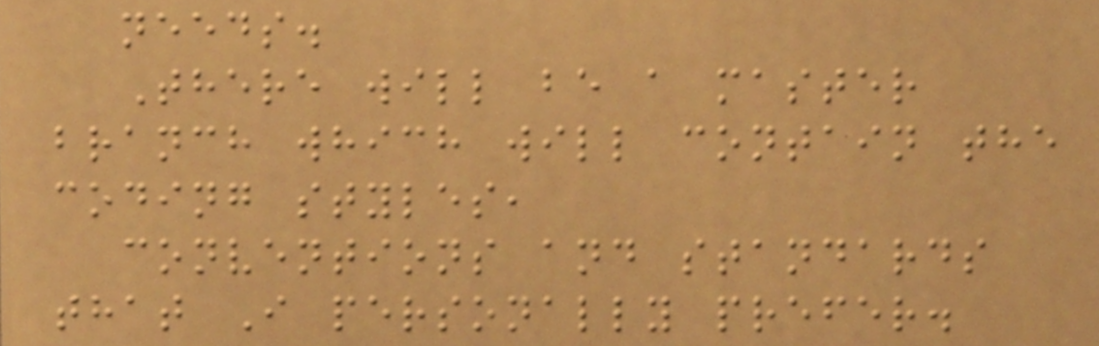needs.
There will be a master
branch which will contain the
coding styles,
conventions and standards
that I personally prefer.
